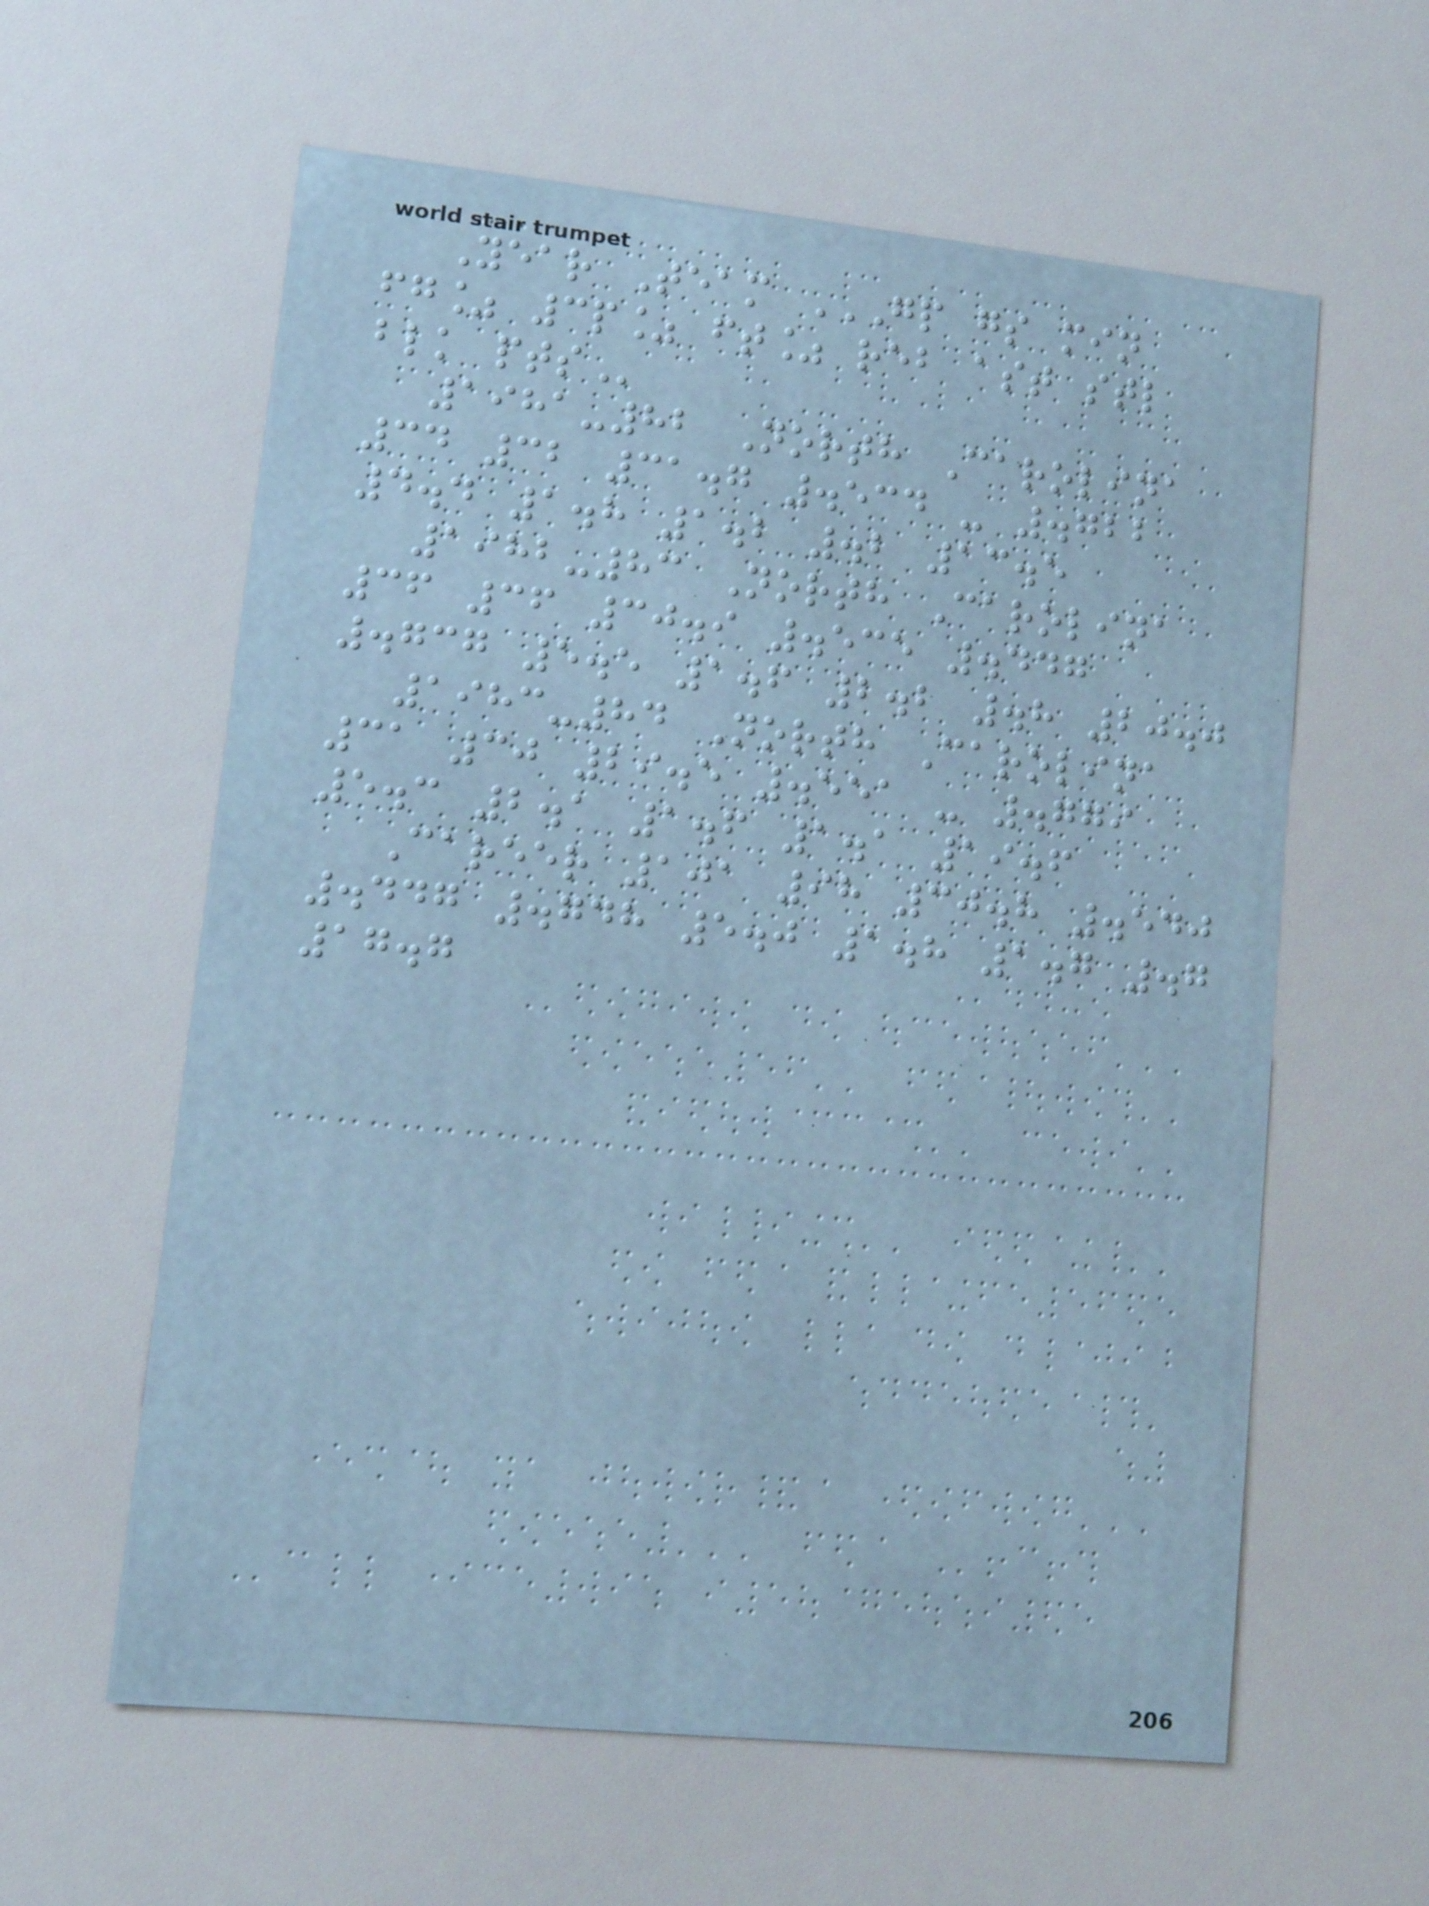Year Team GP GS MIN
FG% 3P% FT% REB AST STL
BLK PTS
1981-82 North Carolina
34 32 31.7 .534 - .722
4.4 1.8 1.2 .2 13.5
1982-83 North Carolina
36 36 30.9 .535 .447
.737 5.5 1.6 2.2 .8 20.0
1983-84 North Carolina
31 30 29.5 .551 - .779
5.3 2.1 1.6 1.1 19.6
Career 101 98 30.8 .540
.447 .748 5.0 1.8 1.7 .7
17.7
